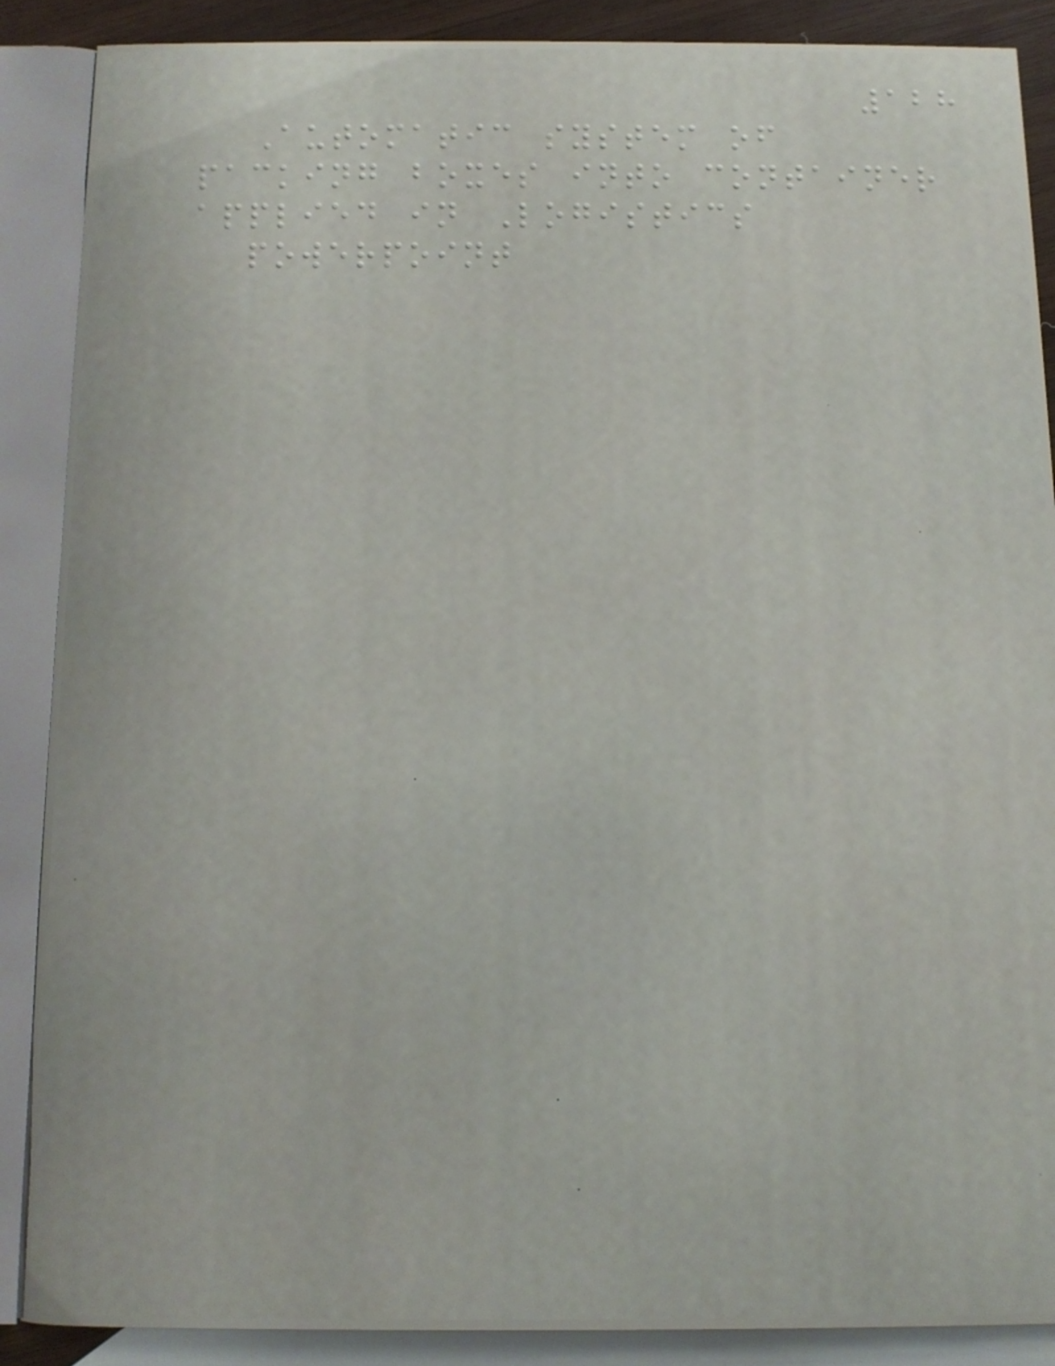128
Automatic system of
packing boxes into container
applied in Logistics
powerpoint
